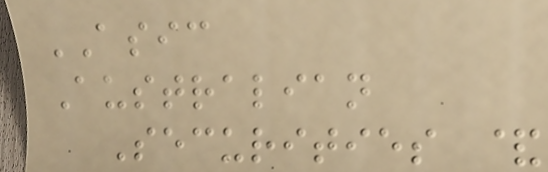ASIC
Australian
Securities &
